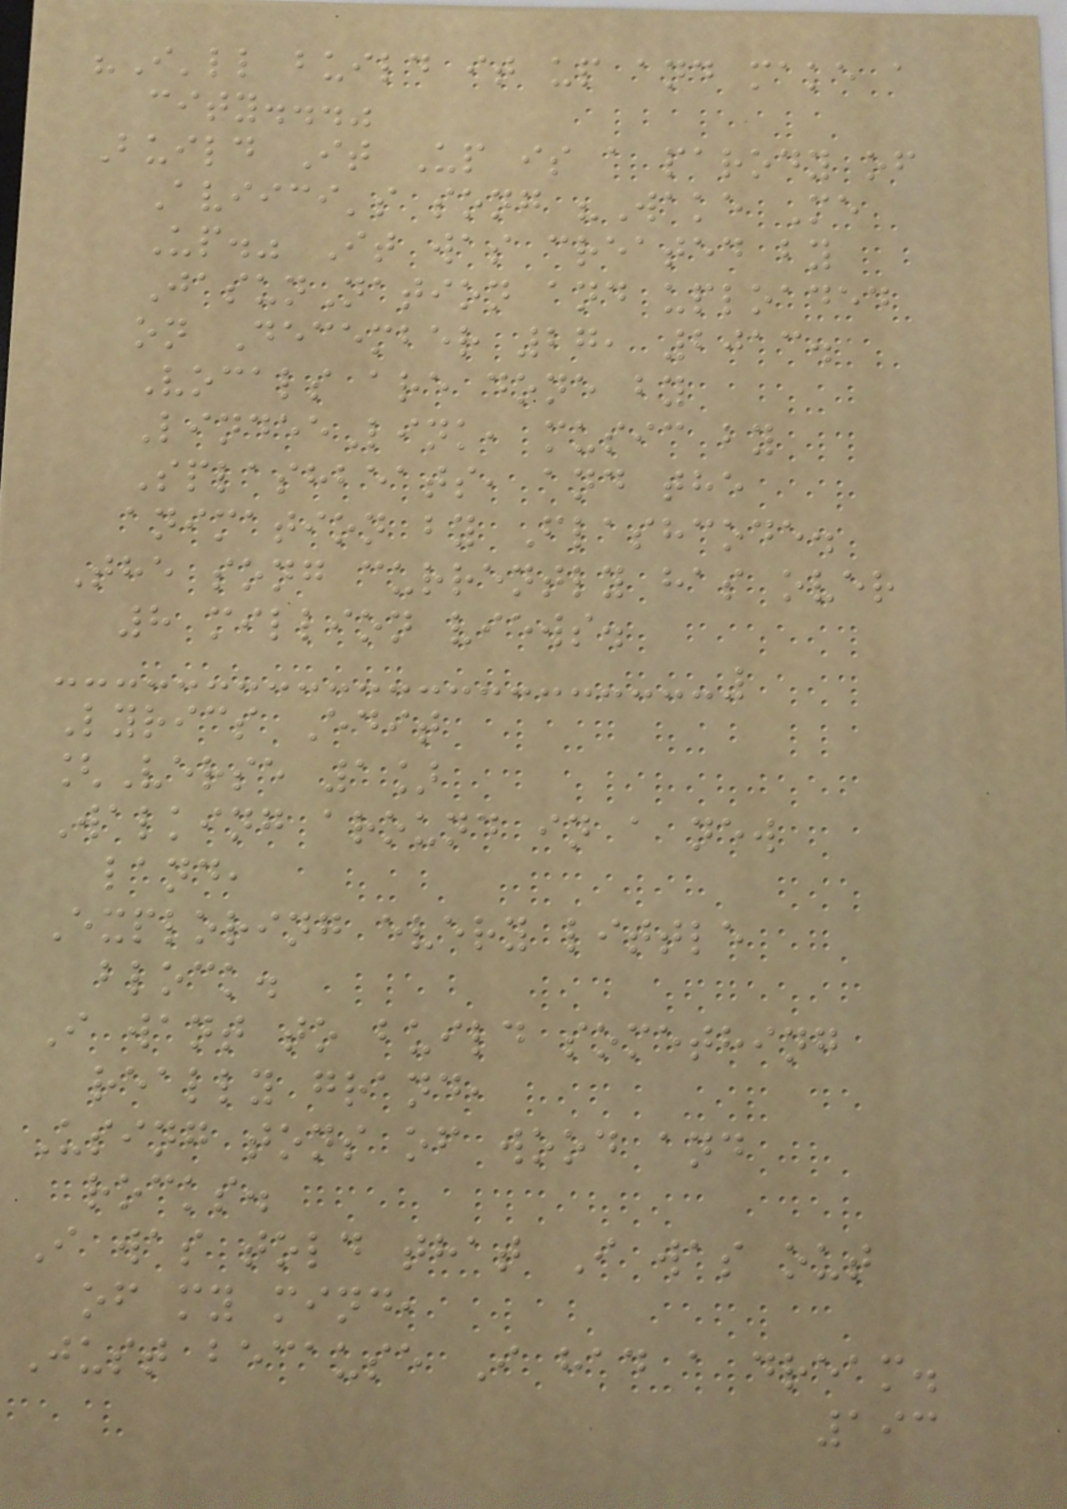"I'll build it up and make a
city..."
Build It Up is a parody of
Aviici's song "Wake Me
Up." It was created by
JasunNation and uploaded
on December 27, 2013.
Vocals are done by
LindeeLink, music by
Splashbeats, and the
animation by Flashcode.
The song currently has over
8 million views.
Lyrics Edit
[Verse 1]
Walking around in a new
land,
Exploring every little
block.
I want to build something
really grand,
Using tons of wood and
rocks.
I was told that I was out
of my mind,
Just because I had a dream.
193
